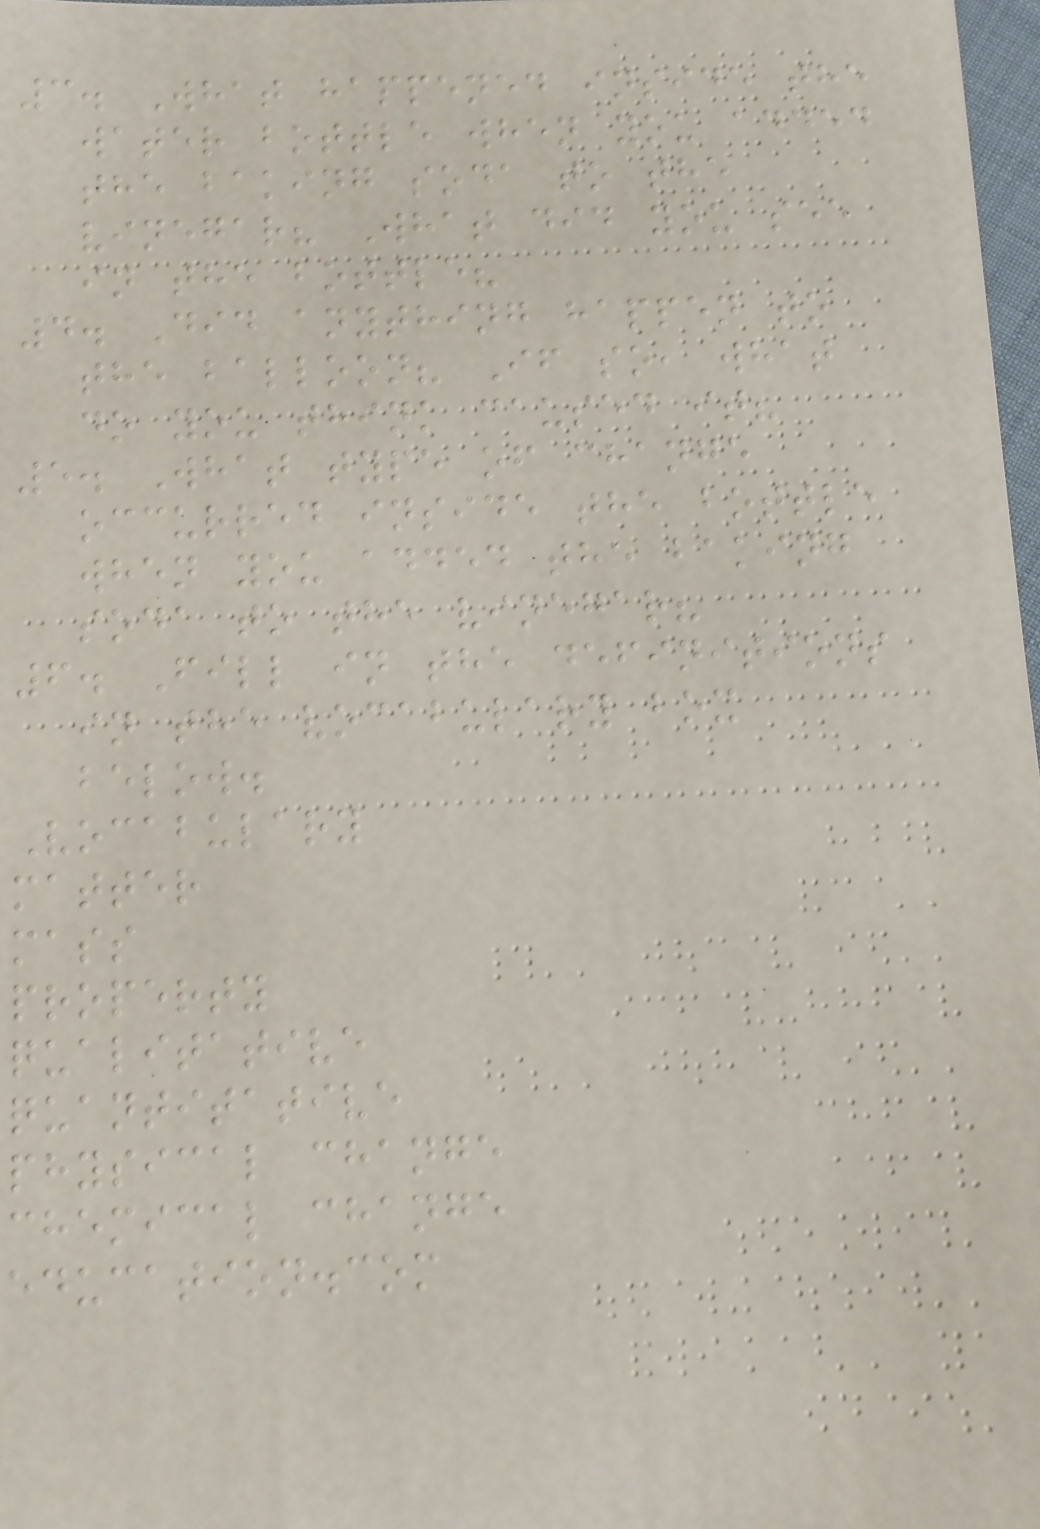3. What happened inside the
water bottle when you added
the baking soda to the
vinegar? What did you see
in the bottle?
4. Did anything happen to
the balloon? If so, what
do you think caused it?
5. What type of change
occurred inside the bottle
when you added the baking
soda to the vinegar?
6. Fill in the definitions
in the vocabulary box
below.
Vocabulary
matter
mass
property
qualitative
quantitative
physical change
chemical change
education.com
